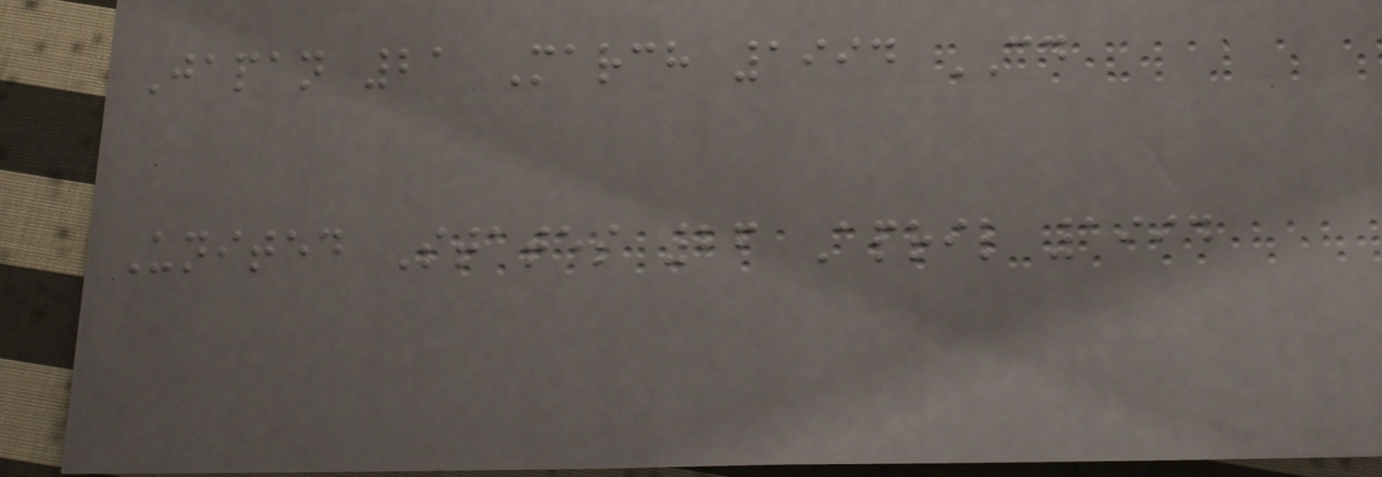Japan 21 March 1994 CD
United States 26 April 1994
